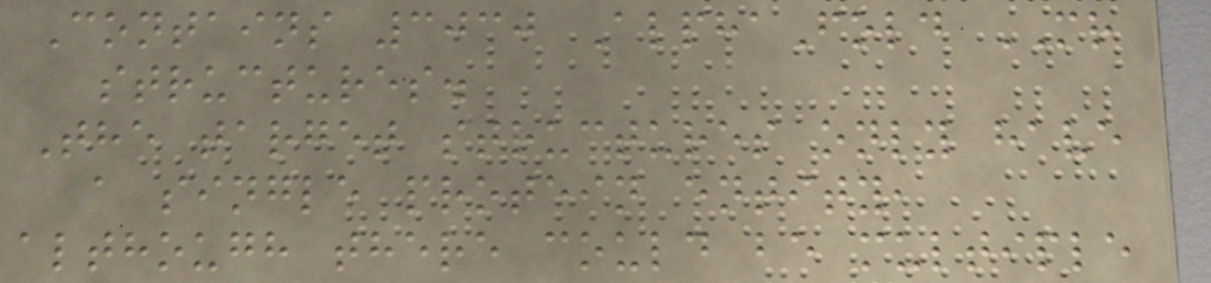Contains 3030 AlphaFold MR
structures.
The target structures only have
a single protein entity,
although there could be multiple
